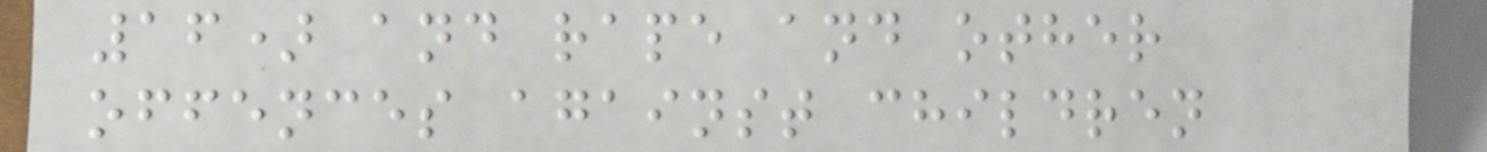16) and rape and other
offences against children
